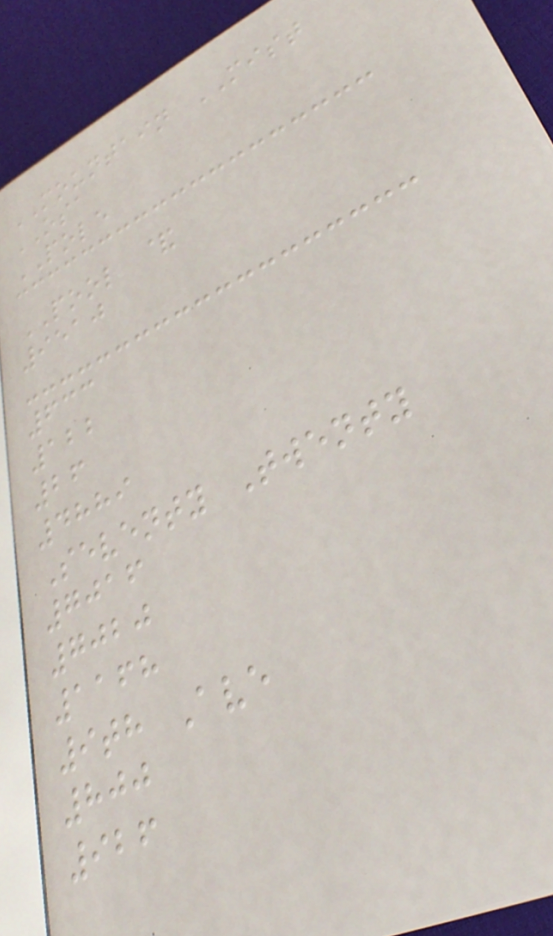MOUNTAIN MIST
OSA
POLE
POOL &
9510
633
122
26
4889
Seventy Twenty
7016
7020
1168
9th Ave
800
926
